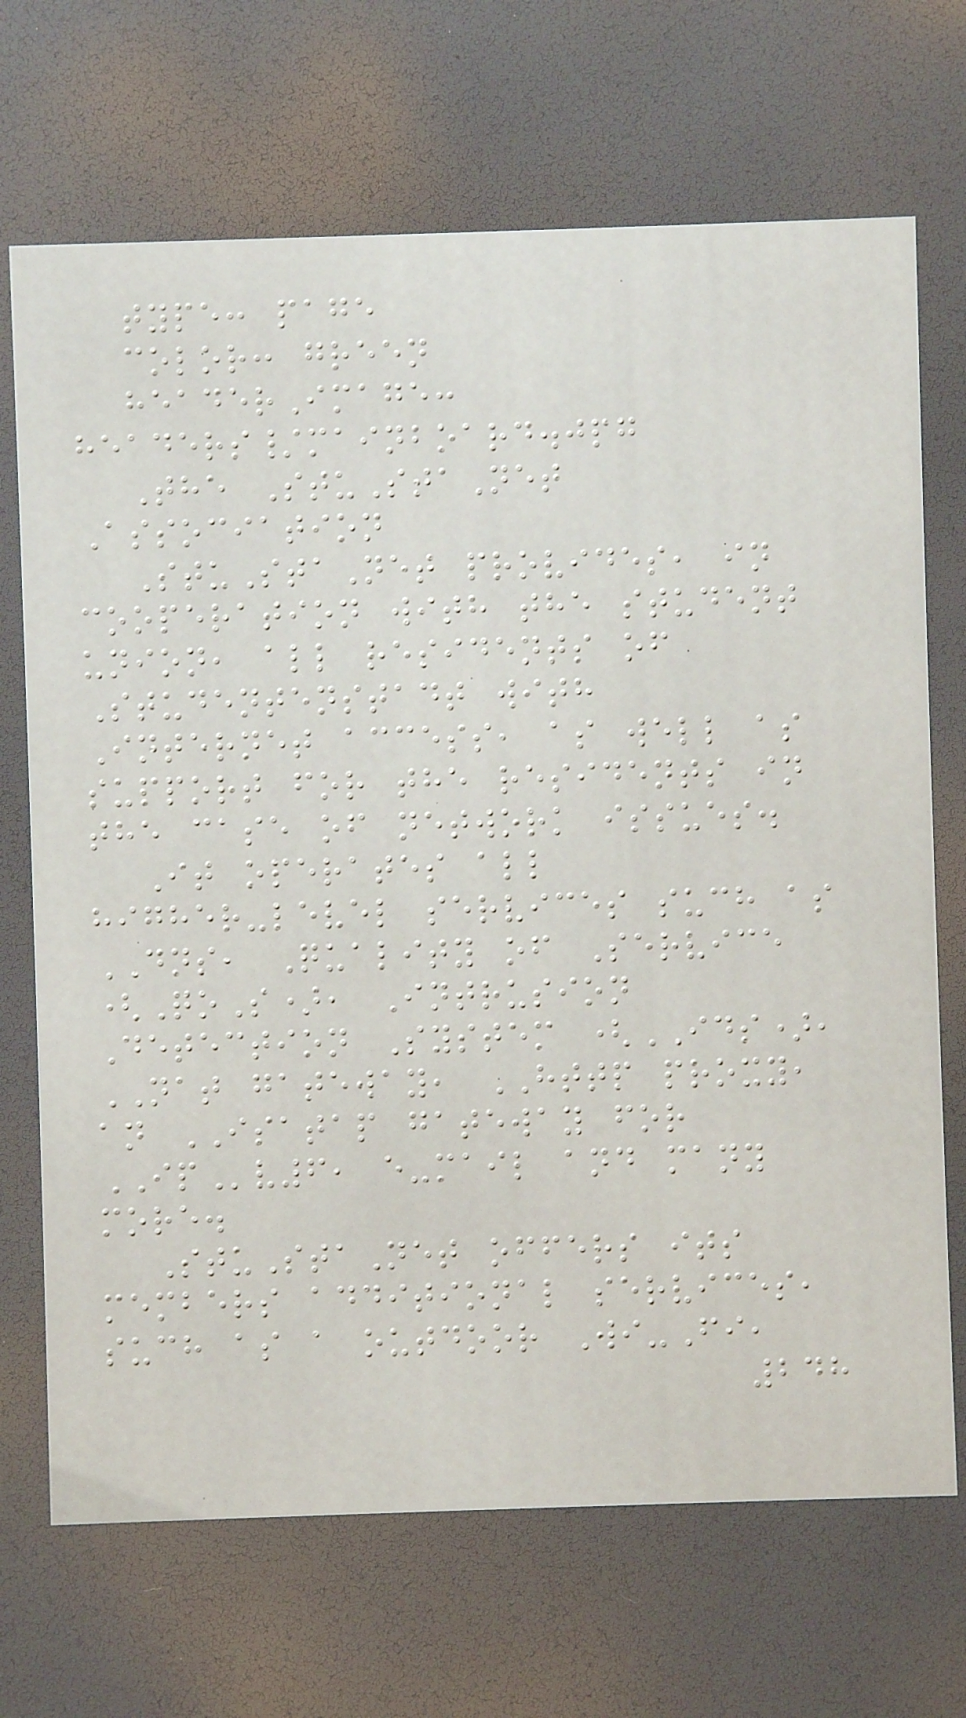type: page
color: green
headerImage:
headers/mainboard.jpg
The StuStaNet
Association
StuStaNet provides, in
cooperation with the student
union, all residents of
Studentenstadt with
Internet access, as well as
support for the residents in
the case of network issues.
It operates all
higher-level services such as
DNS, Quality of Service
(QoS), Intrusion
Detection System (IDS),
NAT gateway, HTTP proxy,
an ISATAP gateway for
IPv6, e-mail and many
more.
StuStaNet offers its
members additional services,
such as a outdoor Wi-Fi,
248
